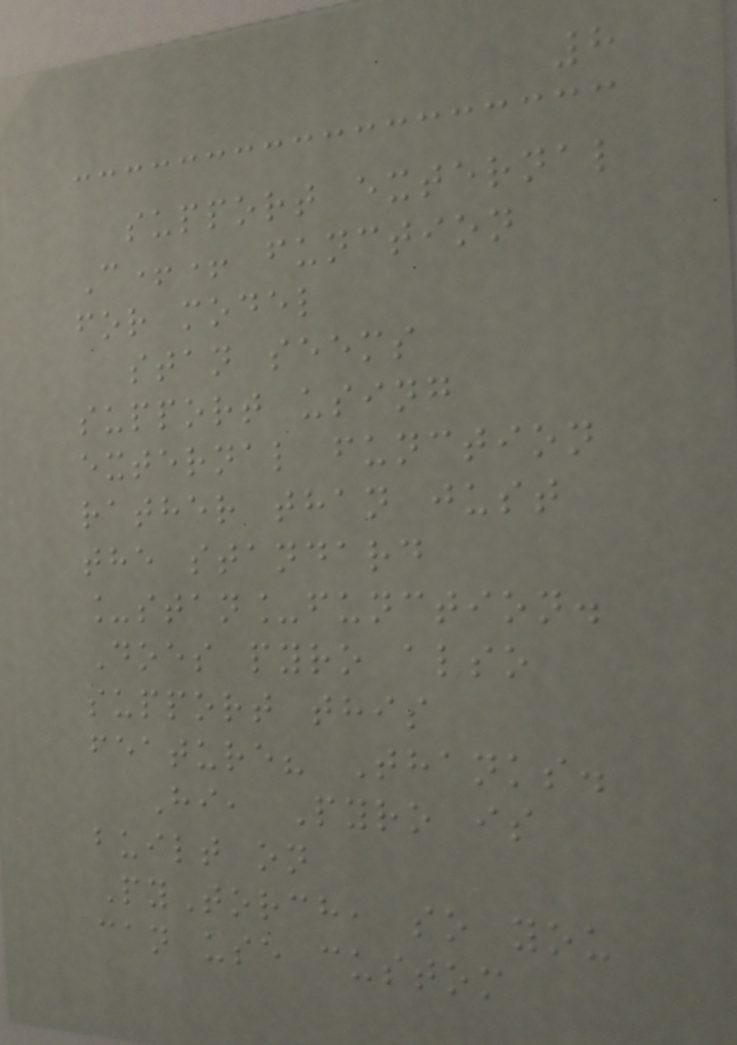8
support external
C++ function
for model
stan seems
support using
external function
rather than just
the standard
_stan_function.
Does pyro also
support this
feature? Thanks.
Hi, Pyro is
built on
PyTorch, so you
can use custom
